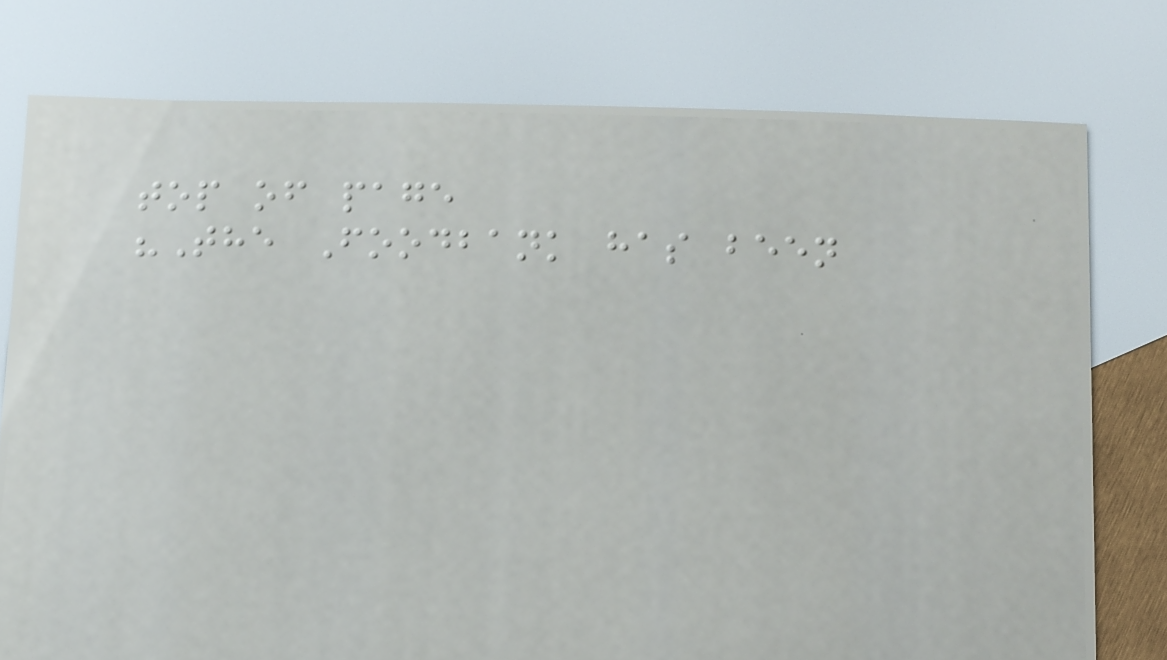top of page
"The Foodbank has been
